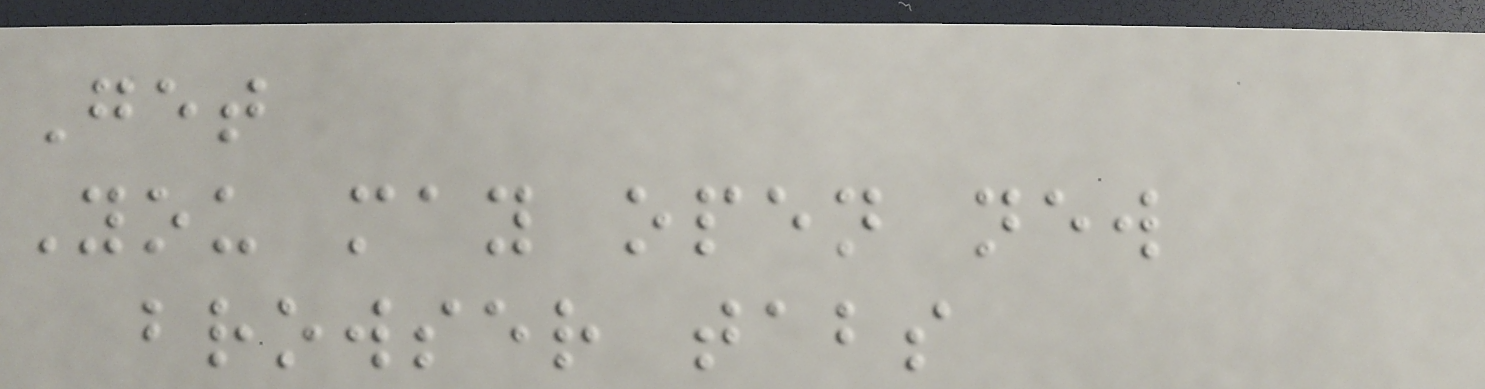Get
You may open new
browser tabs
